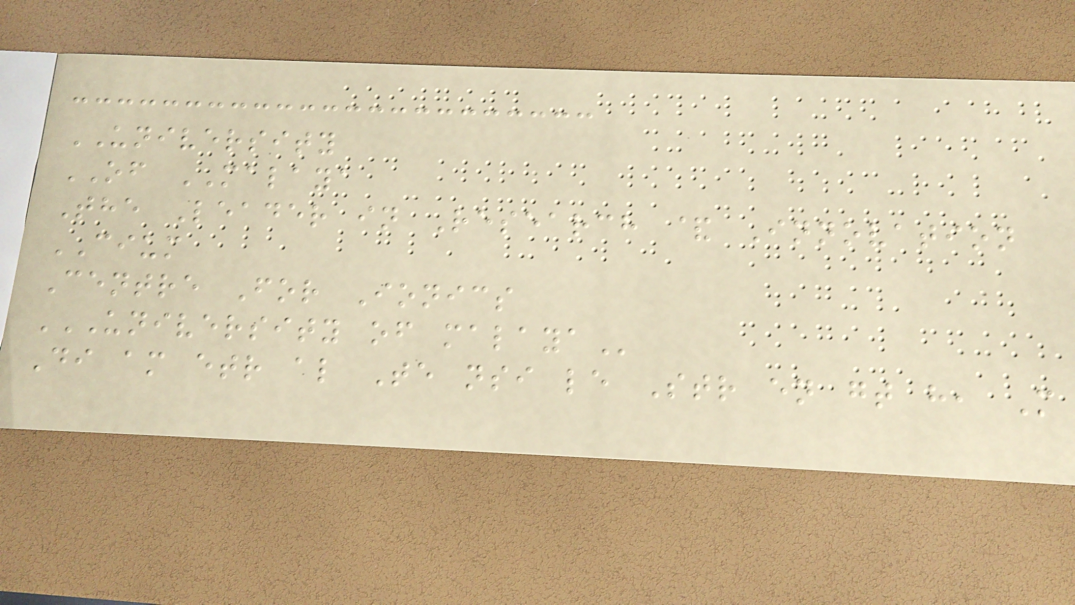UNIVERSITY
OF MALAYA
The Leader in Research & Innovation
CIUM
Centre For Ionics
UNIVERSITY OF MALAYA
Di am etr al Te nsi le Str en gt h, M
